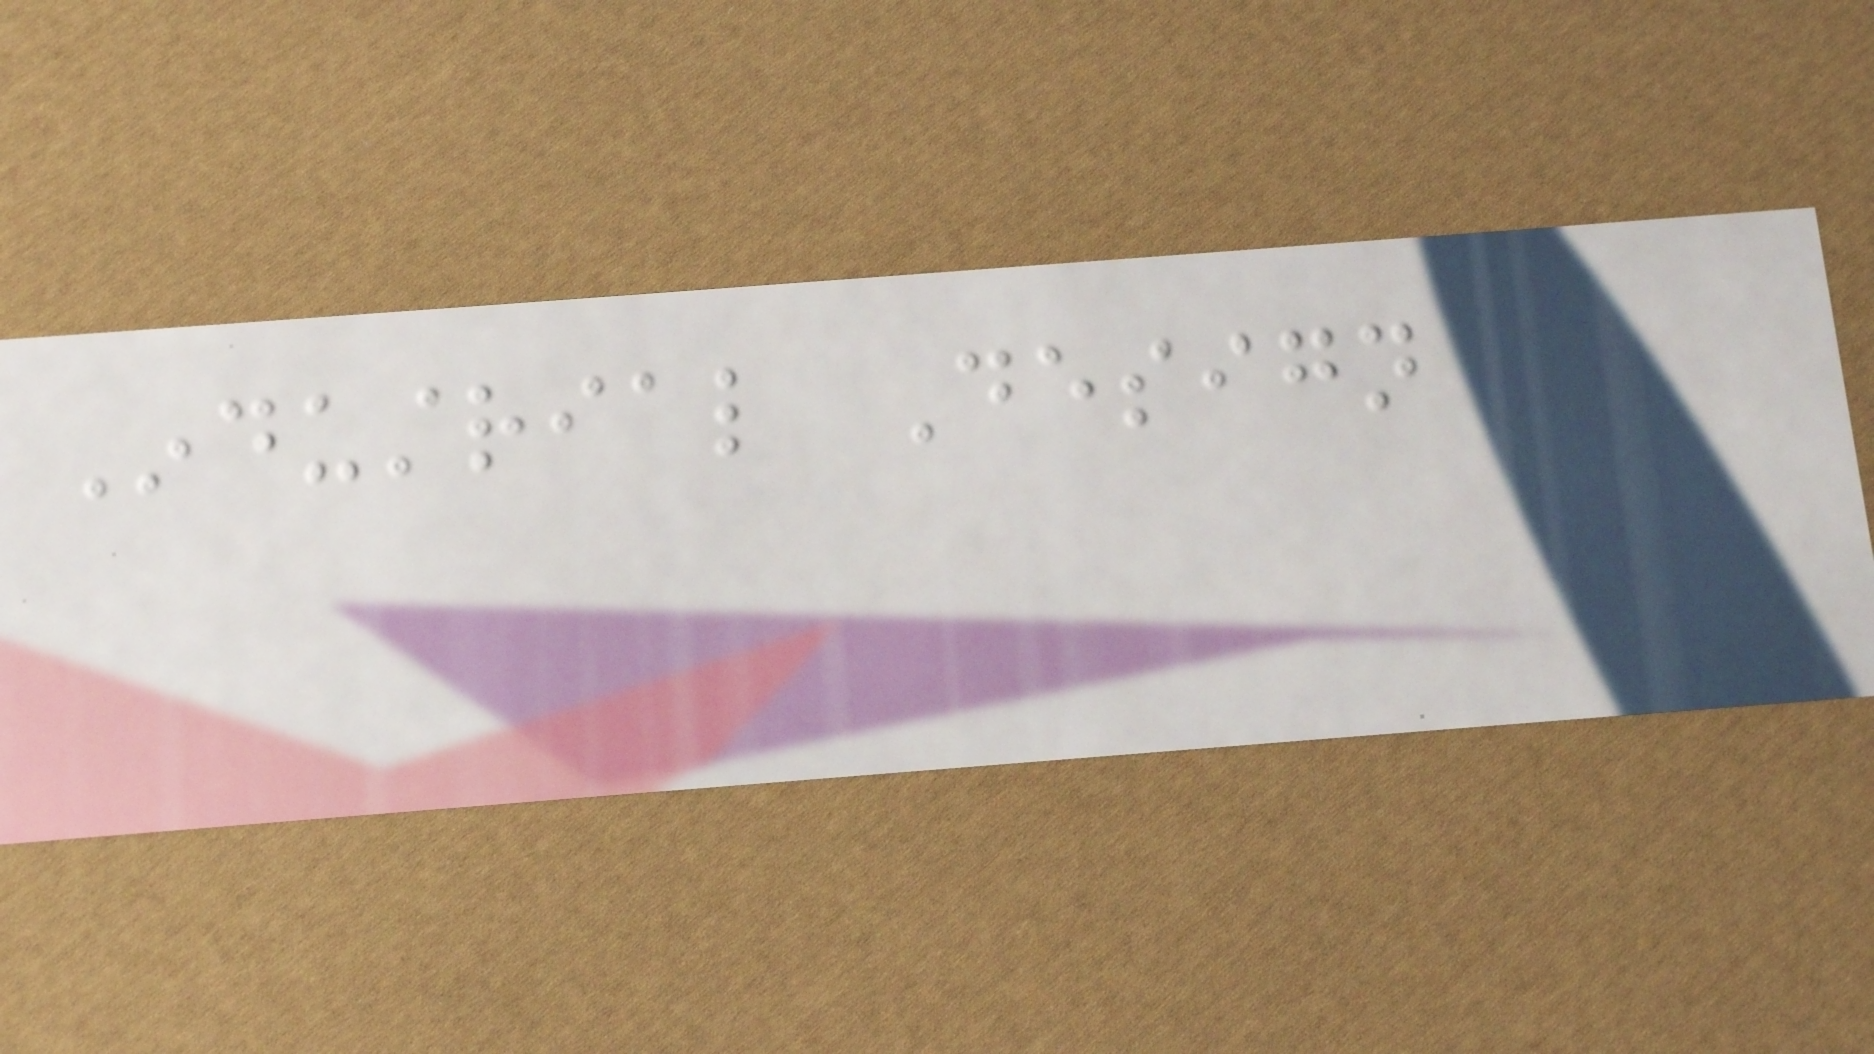Industrial Design
